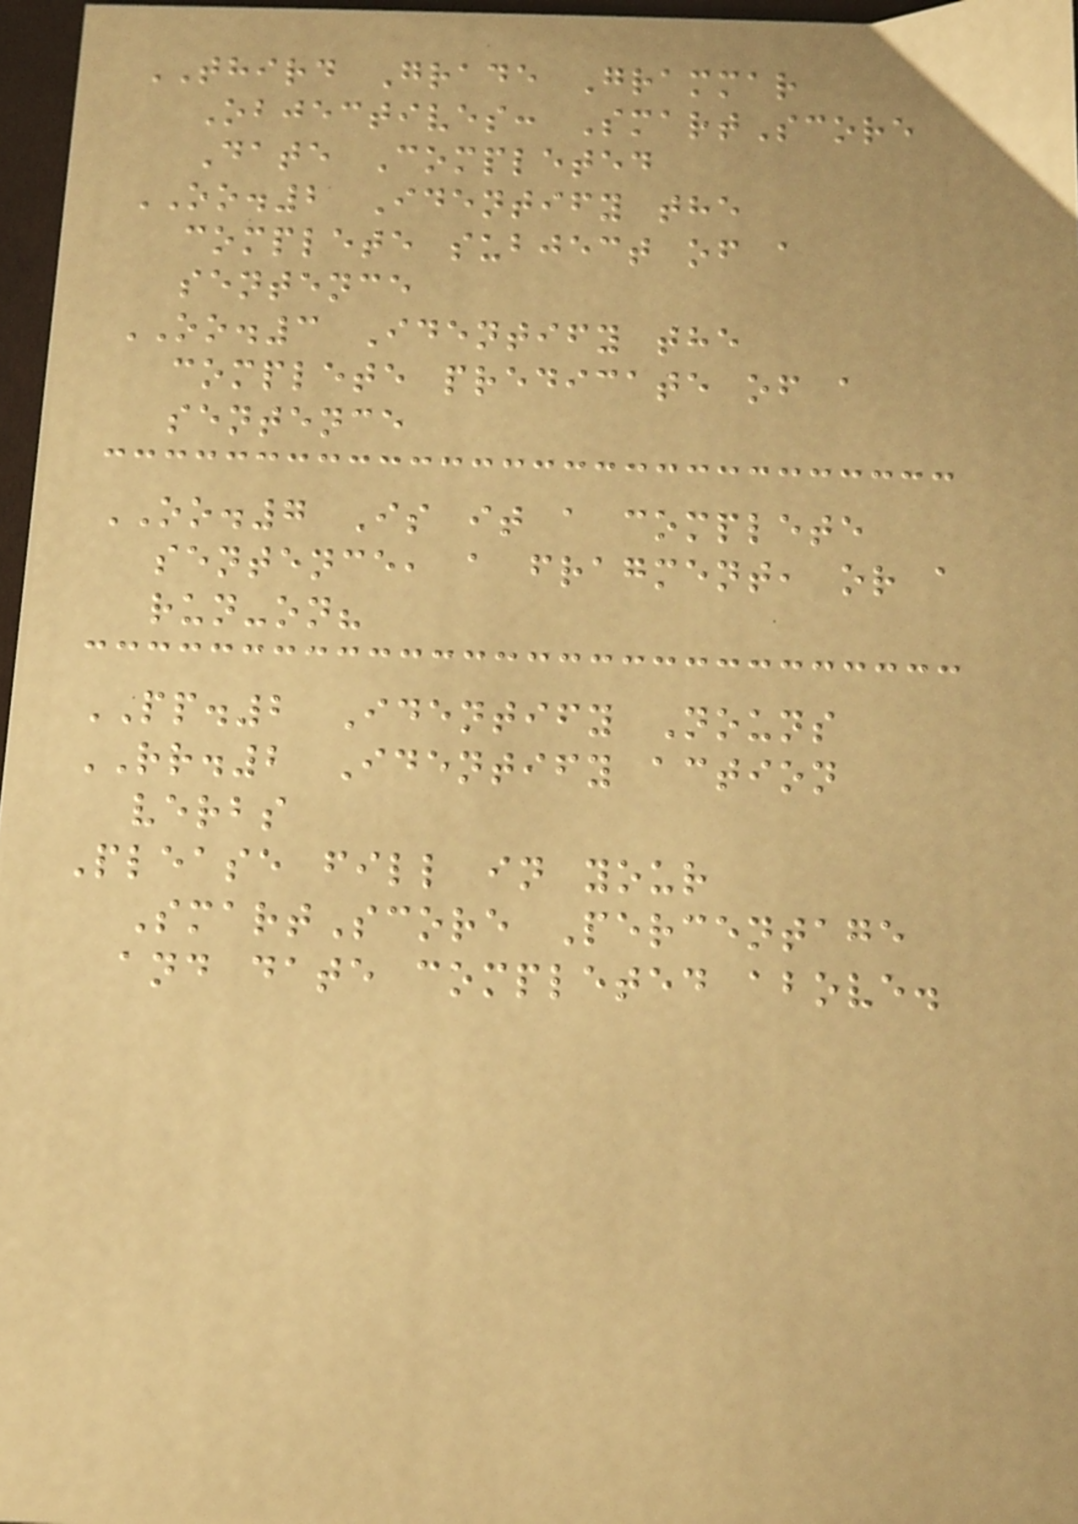THIRD Grade Grammar
Objectives: SmartScore
Date Completed
OO.2 Identify the
complete subject of a
sentence
OO.3 Identify the
complete predicate of a
sentence
OO.7 Is it a complete
sentence, a fragment, or a
run-on?
PP.2 Identify Nouns
RR.2 Identify action
verbs
Please fill in your
SmartScore Percentage
and date completed above.
